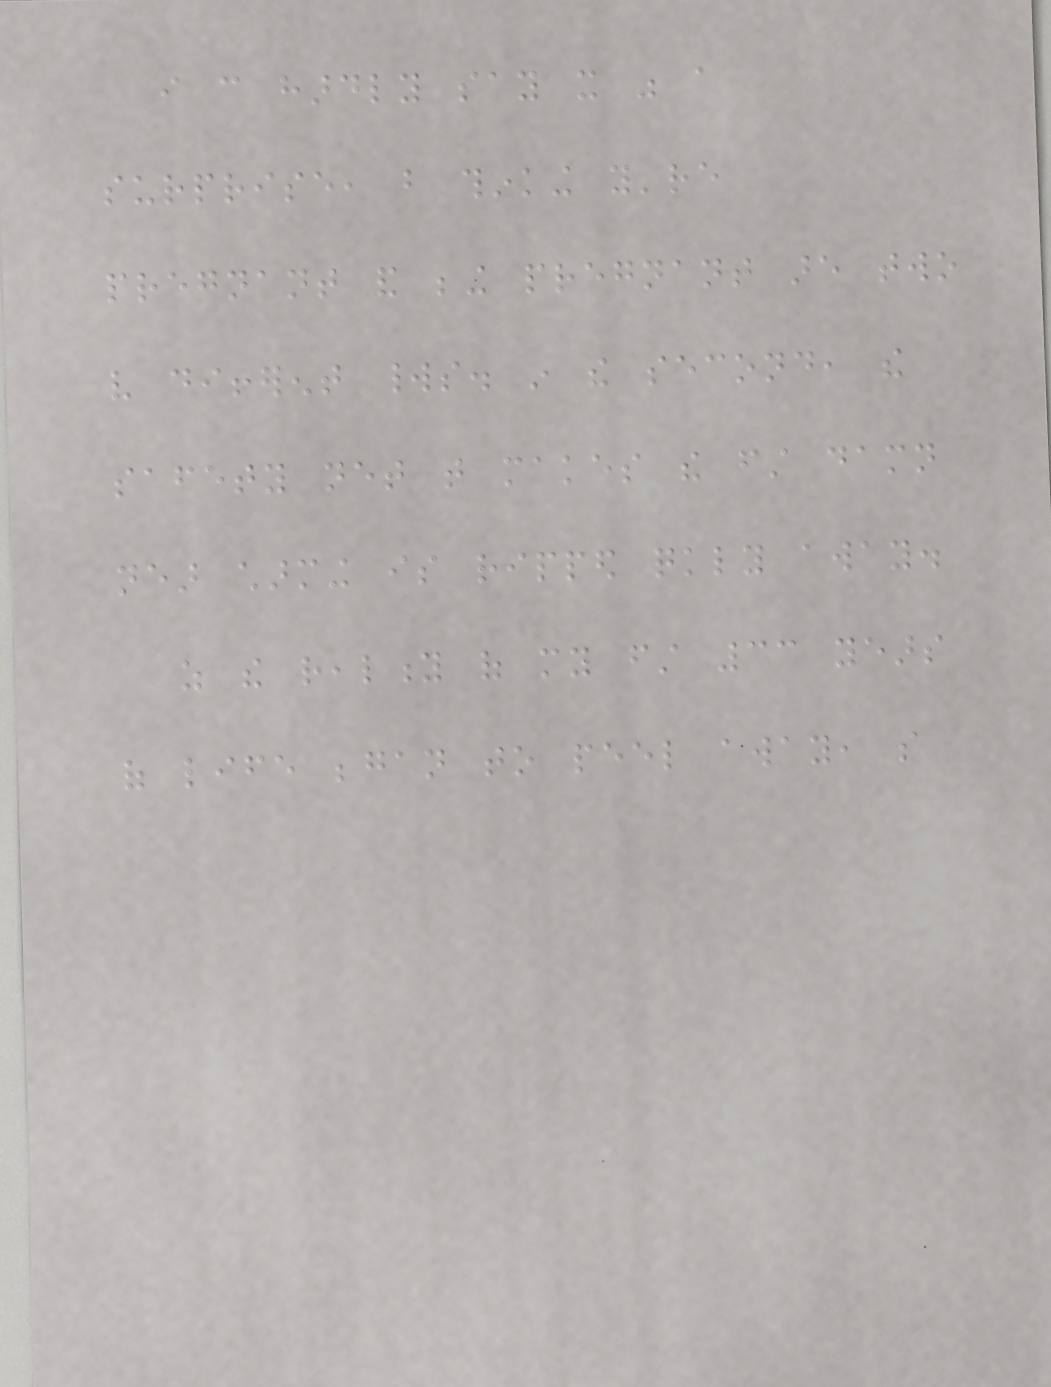i can hardly say it was a
surprise, but thinking you're
pregnant and being pregnant are two
very different worlds. in the second, the
safety net that makes the first damn
near charming is ripped quickly away.
as the reality of my first 33 years
of life began to peel away, so
